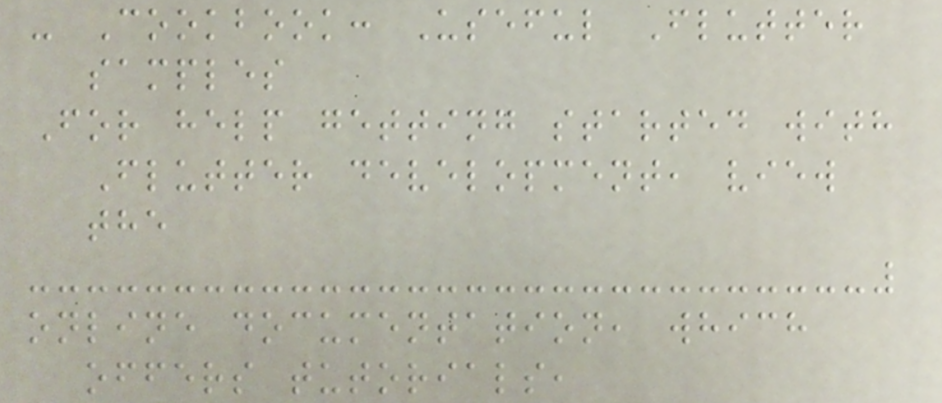- Cookbook: Useful Flutter
samples
For help getting started with
Flutter development, view
the
online documentation, which
offers tutorials,
